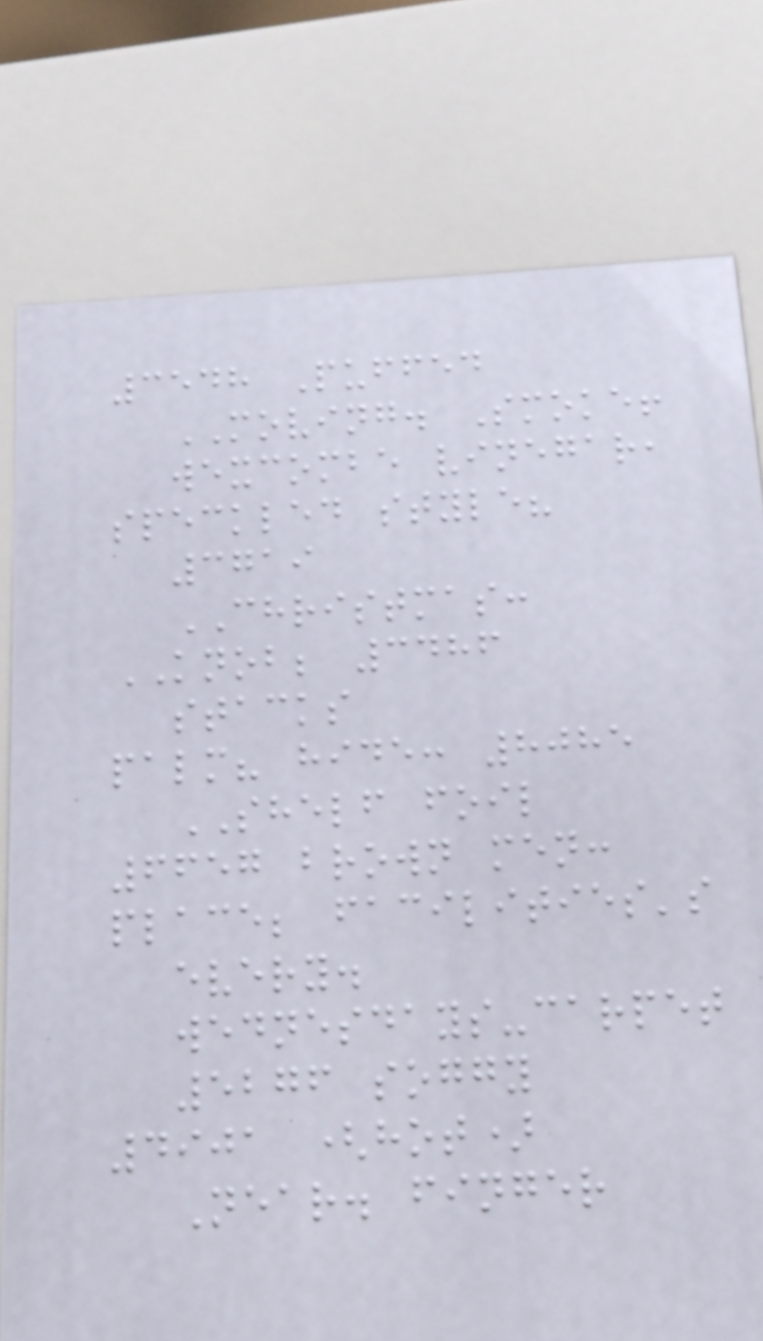3548 Puffed
MOVING. Smoke!
wexcombe vinegar,
speckled style?
3719
CHRISTMAS:
KNOB; 3486
stacks
palm? hide: 8085
SHELF foil
6657 brown men:
place; facilities's
every.
wednesdays-carpet
5276 soggy
4901 (hot)
Near. finger
